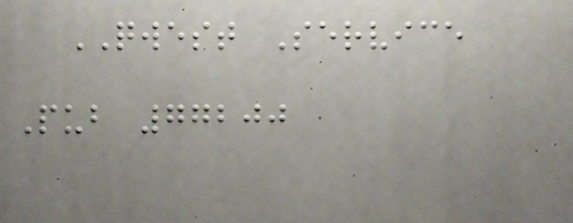QWEST Service
Pub 77200
